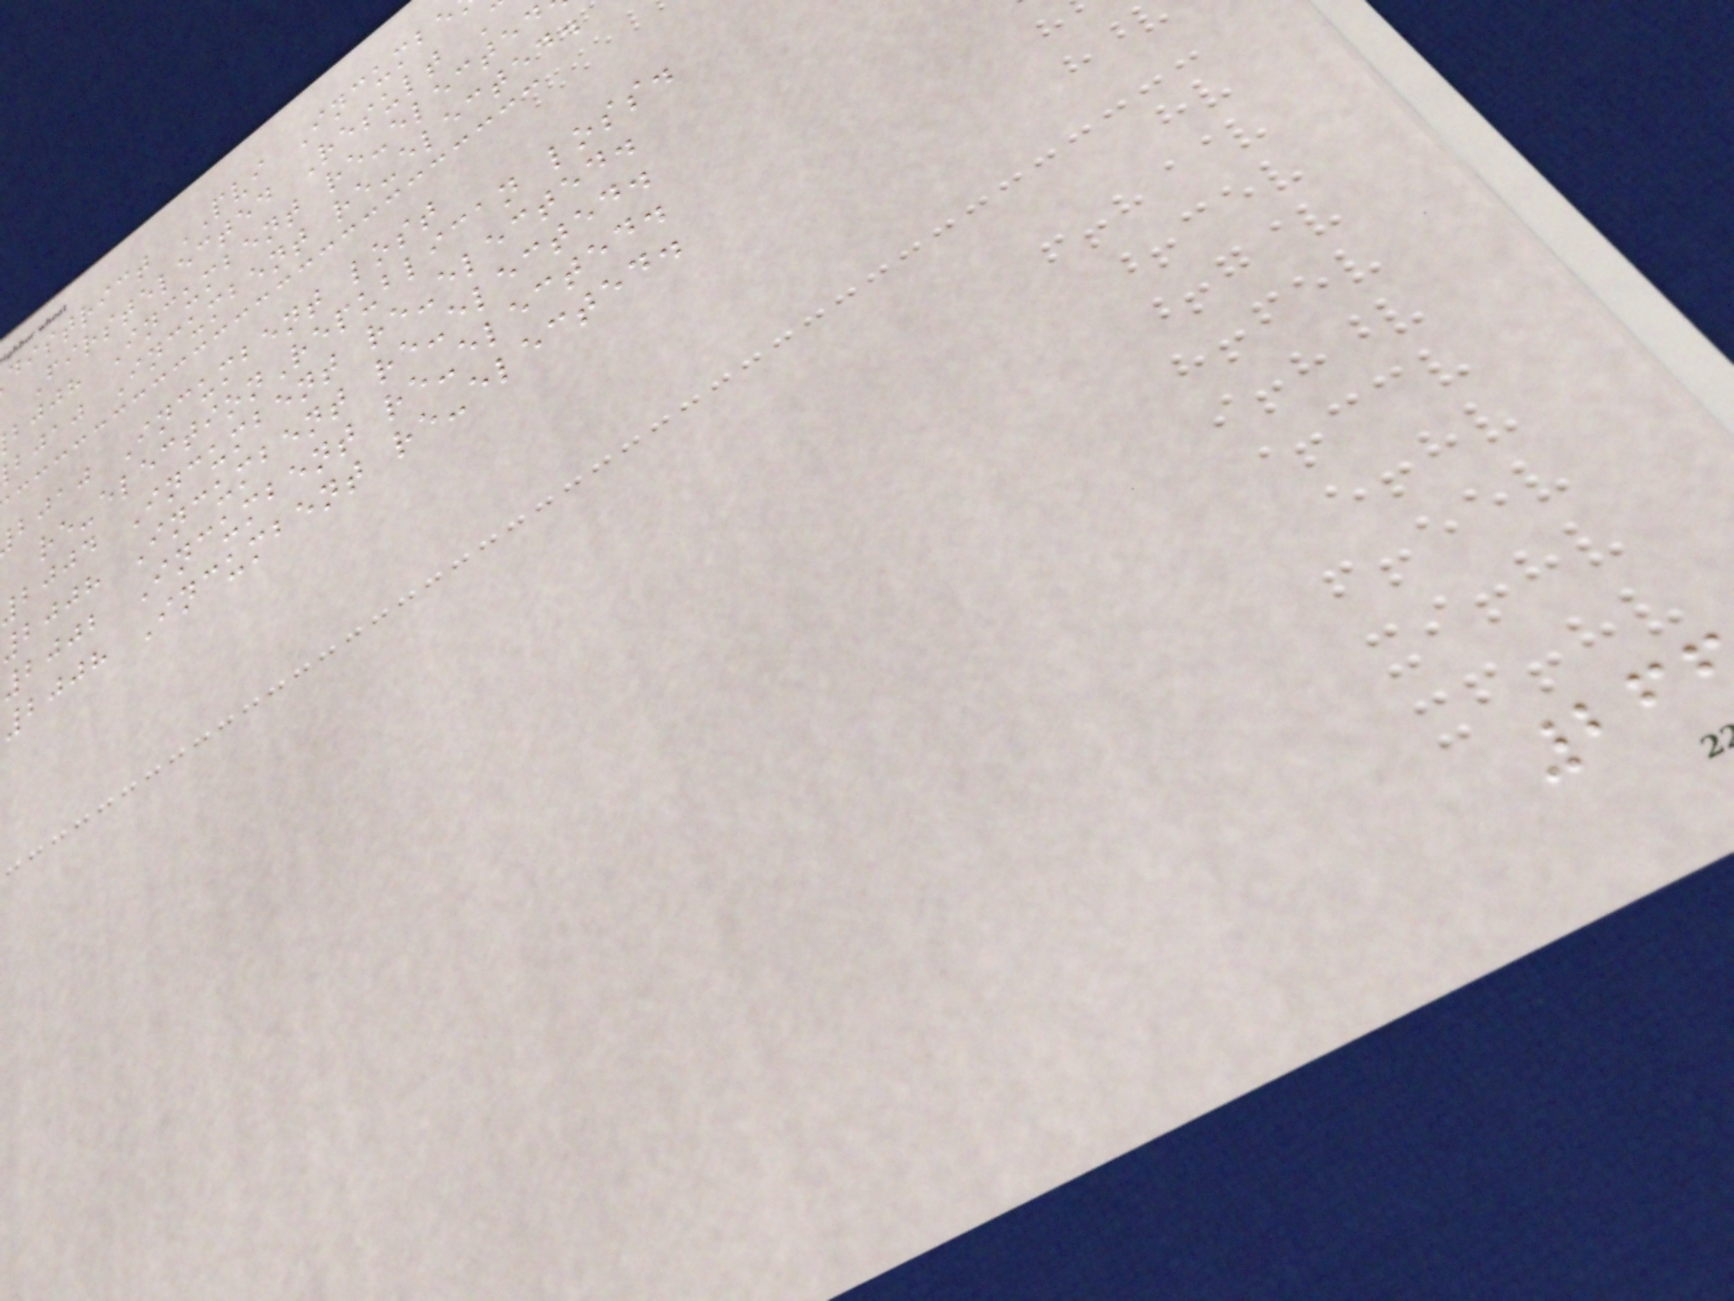district PVI Incumbe
Firstelected Result
bjjh Incumbent re-elected
bjaj Incumbent re-elected.
bjaj Incumbent lost
re-electionRepublican loss.
2004 Incumbent re-elected.
2008 Incumbent re-elected.
2002 Incumbent re-elected.
2008 Incumbent re-elected.
